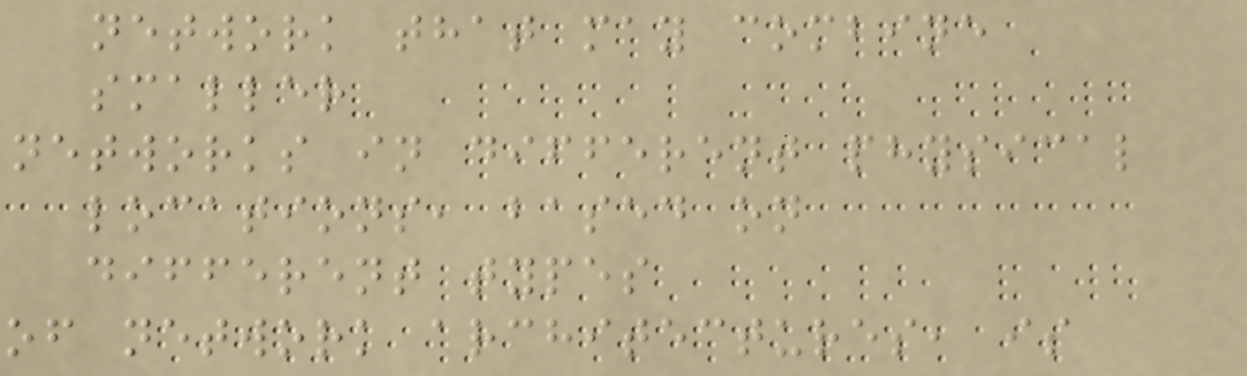network that may combine
smaller
networks in different physical
locations, based on
different types
of network architectures, is
